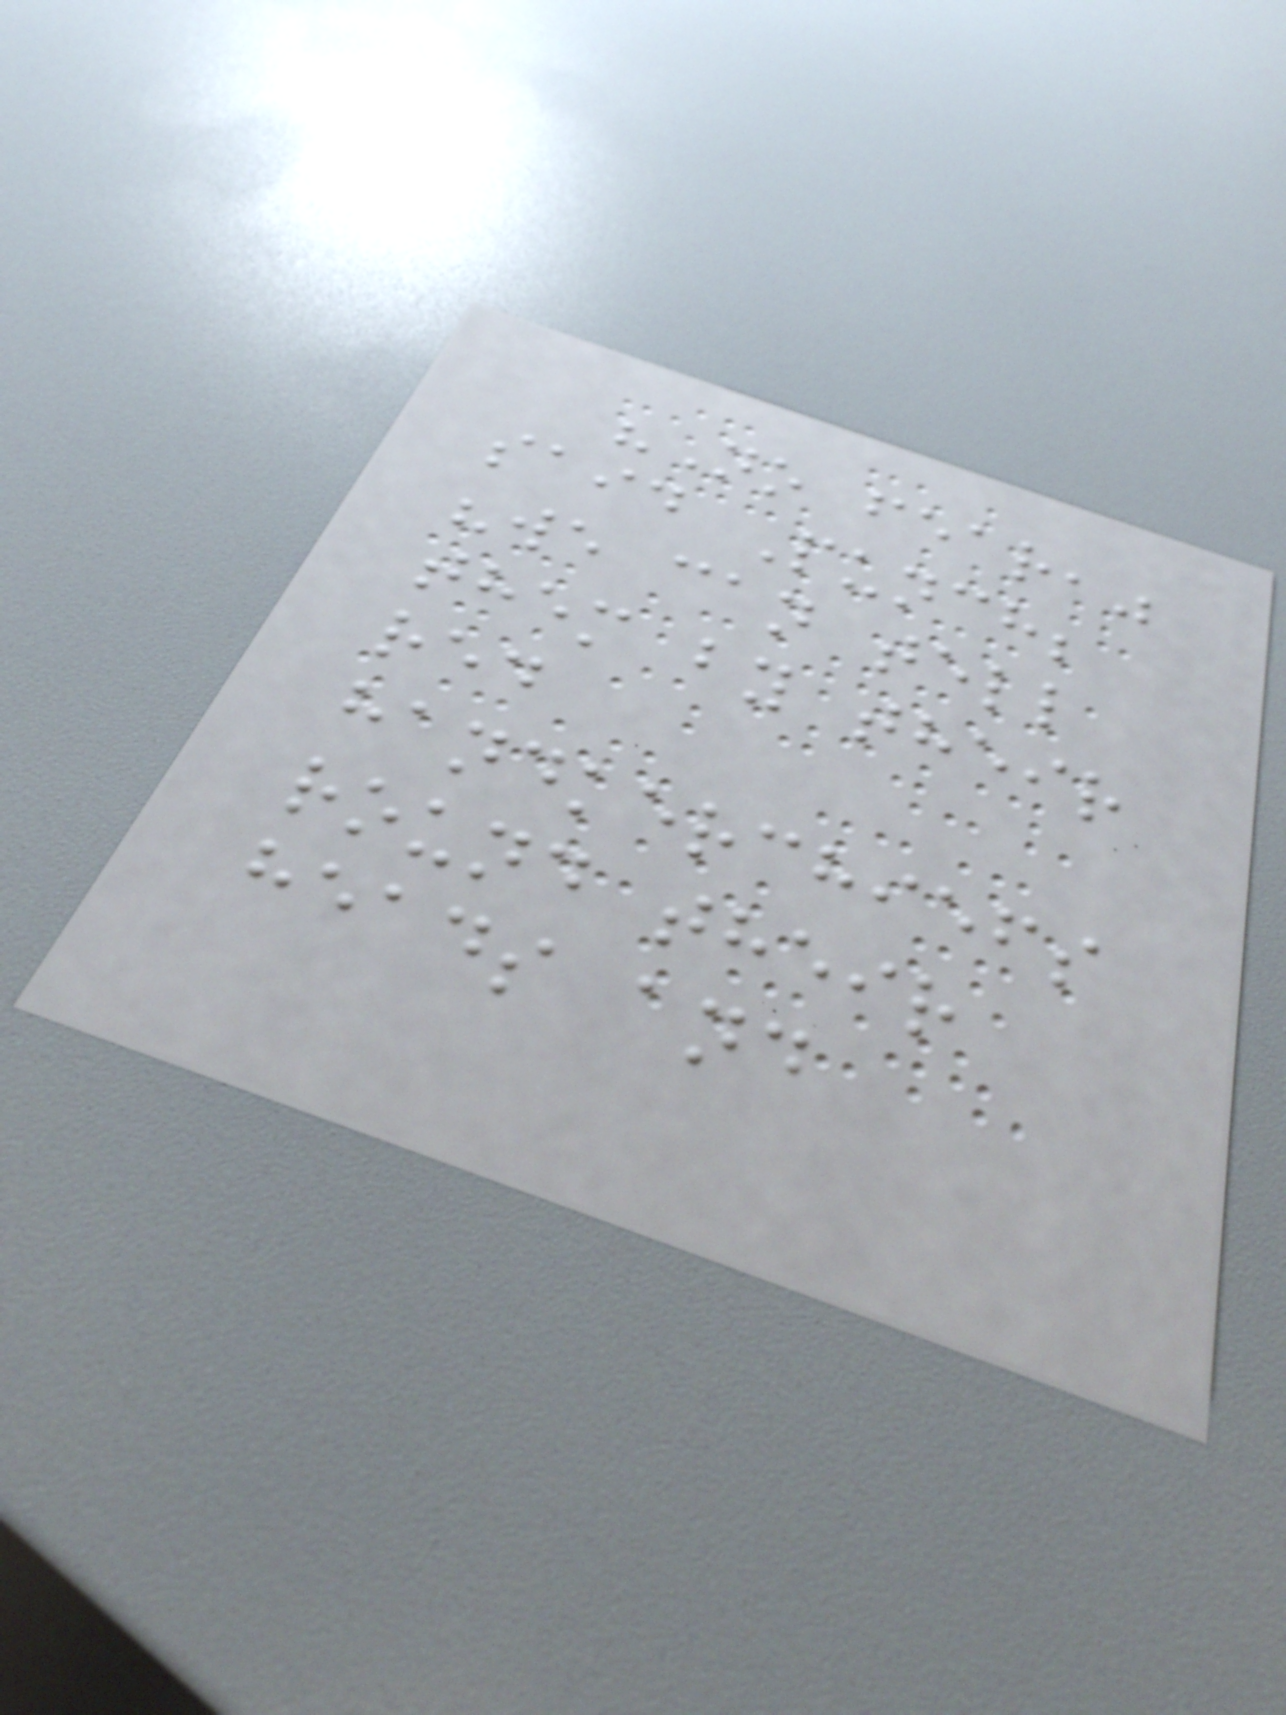"No fear,"
said Punch;
"we can tell
them by their
red
handkerchiefs
round their
heads and
